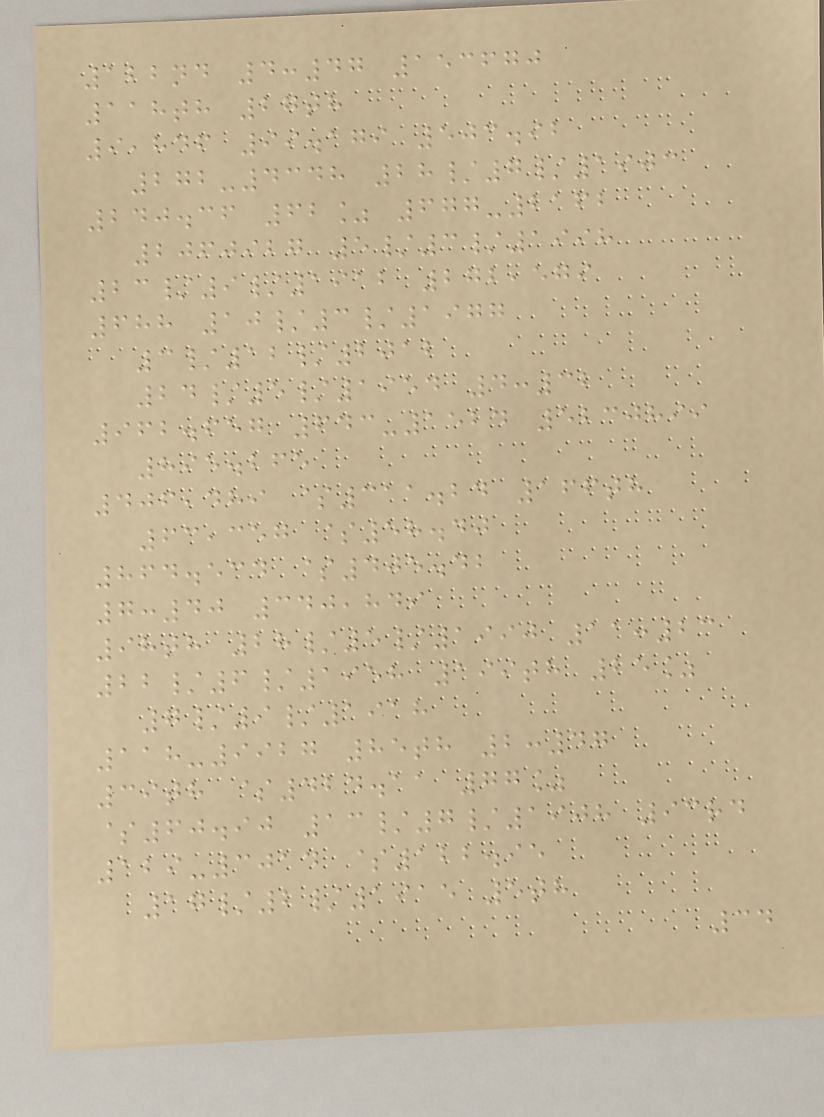122nd 4:47 153670
118th 27th
9,846 99.179 503.92
272-4348 28/7/1903
240.36 62% 677-2162
2060927 5/3/1998
23/9/1912 272,579
688 10/3/1977
3/12/2012
24/5/1954 4:32
962.657 643-1524 5230899
895.265
406,489 $311.24 166th
63,357 $58.40
864.534 $405.42
7:40 340,849
98th 28/5/1990 11:23
22/6/1958 199th 25%
7/9/1918
118-9927 85th 2:47
39th $424.11 77%
$60.90 13/7/1908 93rd
129-3014 $122.95
17/2/1915 5th
34
